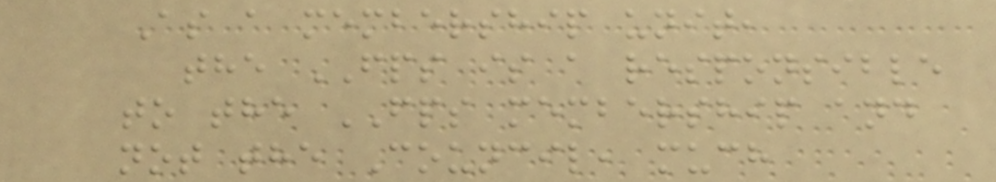As a membership unit,
the FPS is a responsible
to the FPS membership and
not the Council, much
